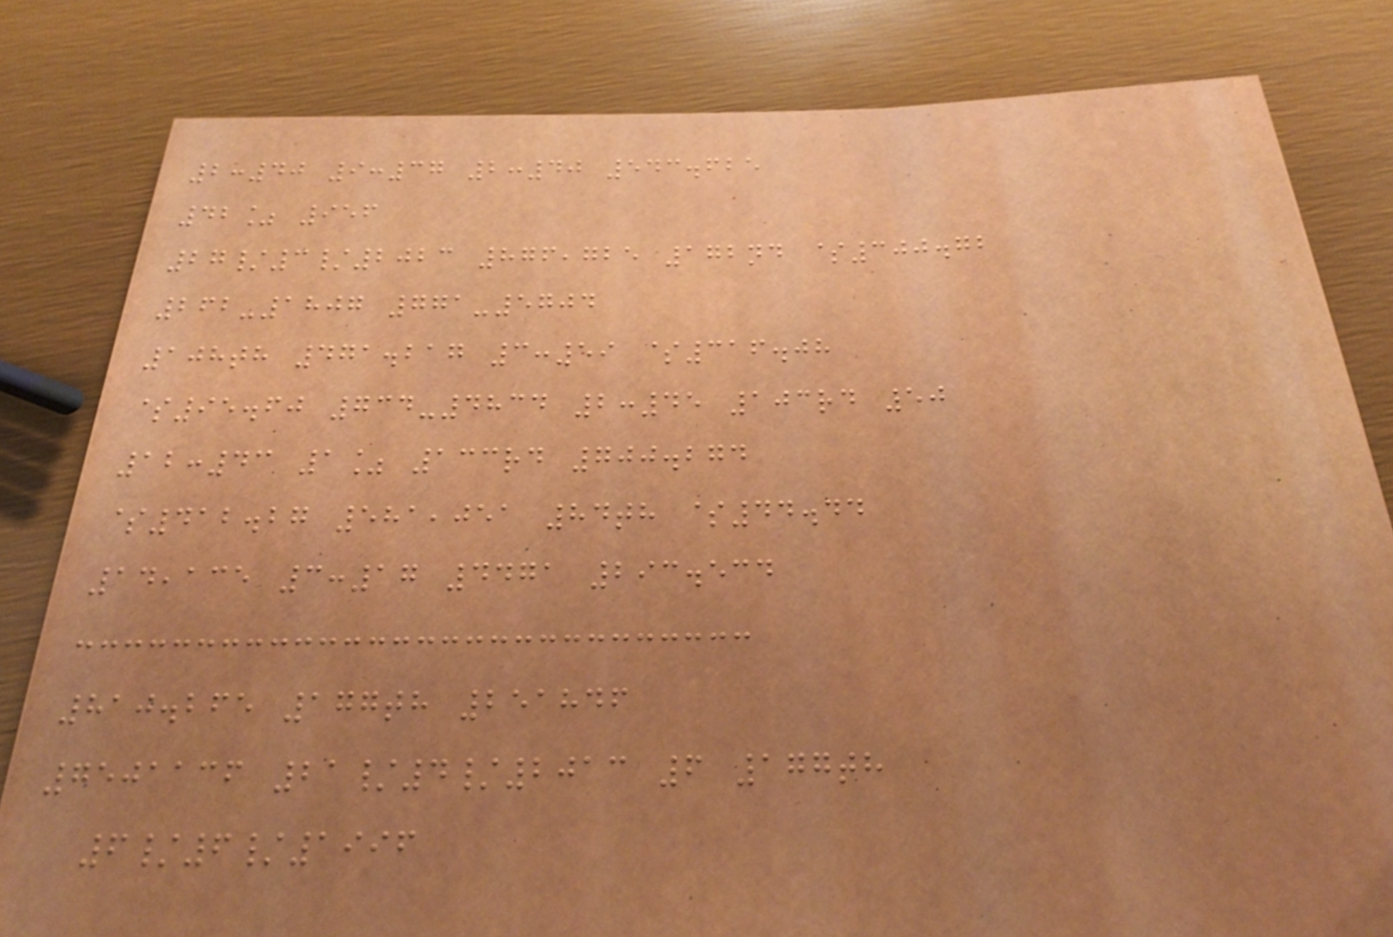2:40 9:37 2:40 543.625
42% 956
27/3/2023 876,725 172nd $300.72
262-1807 771-5704
108th 471.217 3:59 $316.08
$95.60 734-4834 2:45 103rd 50
12:43 1% 133rd 700.274
$412.27 581,051 84th $44.44
14,135 3:17 4471 293.534
810.265 177th 251846
7501136 21/4/2013 6 177th
6/6/1996
